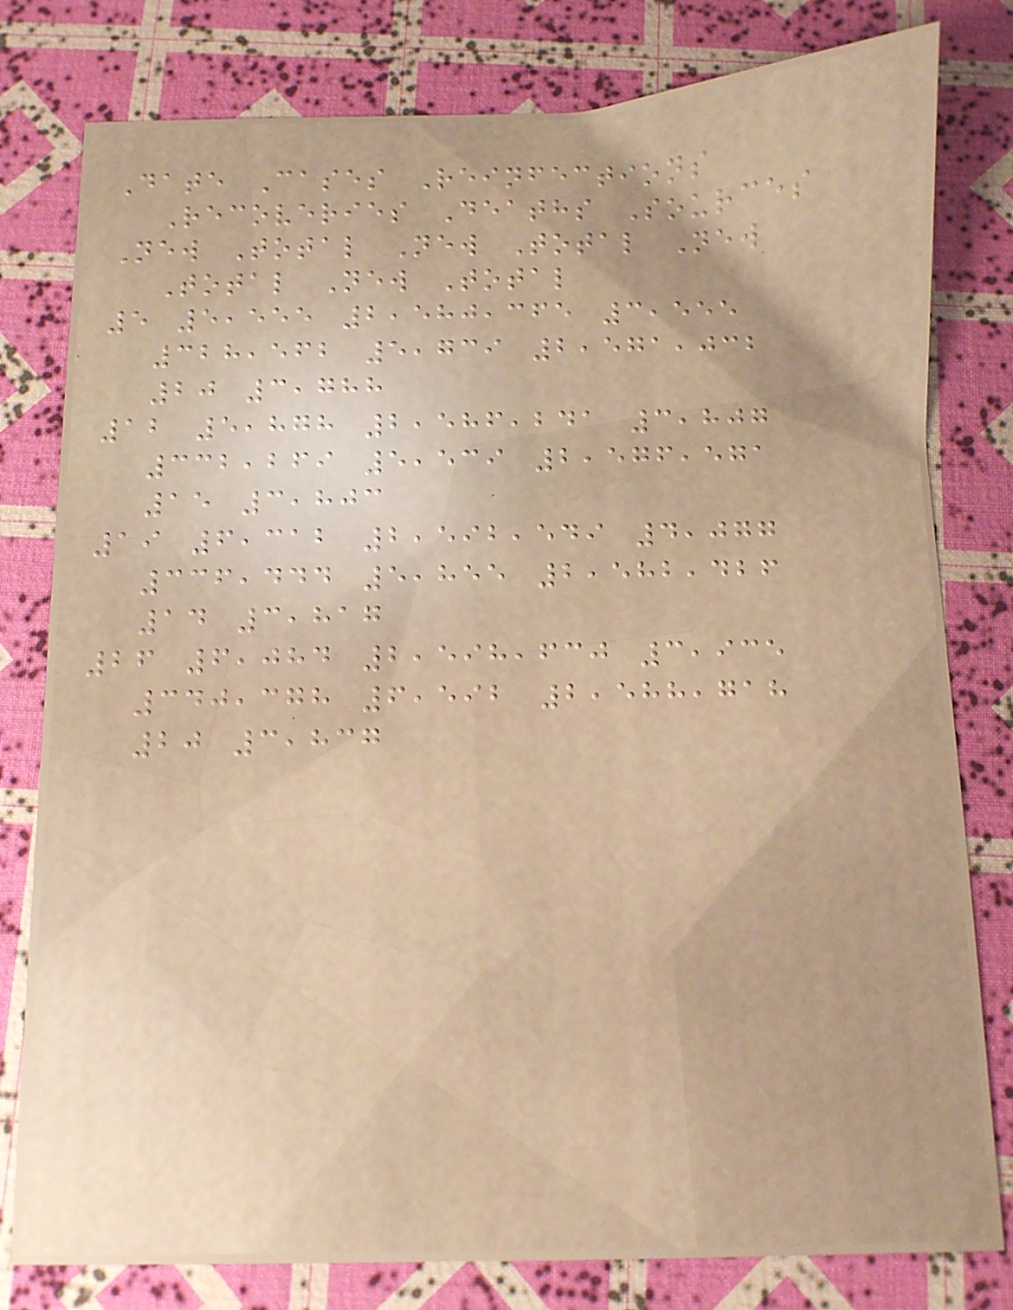Date Cases Reinfections
Recoveries Deaths Sources
New Total New Total New
Total New Total
5 5,555 2,580,365 3,555
328,562 5,739 2,571,032
20 3,788
12 5,878 2,586,241 3,807
332,269 5,539 2,576,571
15 3,803
19 6,312 2,592,549 4,077
336,444 5,855 2,582,426
14 3,817
26 6,084 2,598,630 3,935
340,378 6,592 2,588,718
20 3,837
